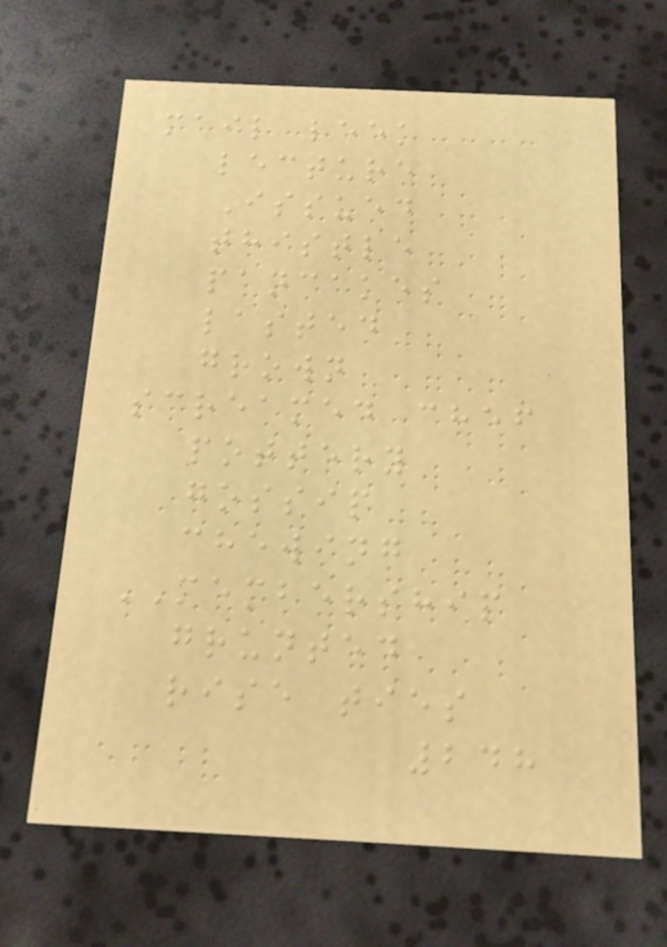mail leek
lecture
Issued
thistle
pancakes
lasted
grown
screamed chef
pottery
gossip
chewing
MEMBERSHIP
grunted
rise ties
248
